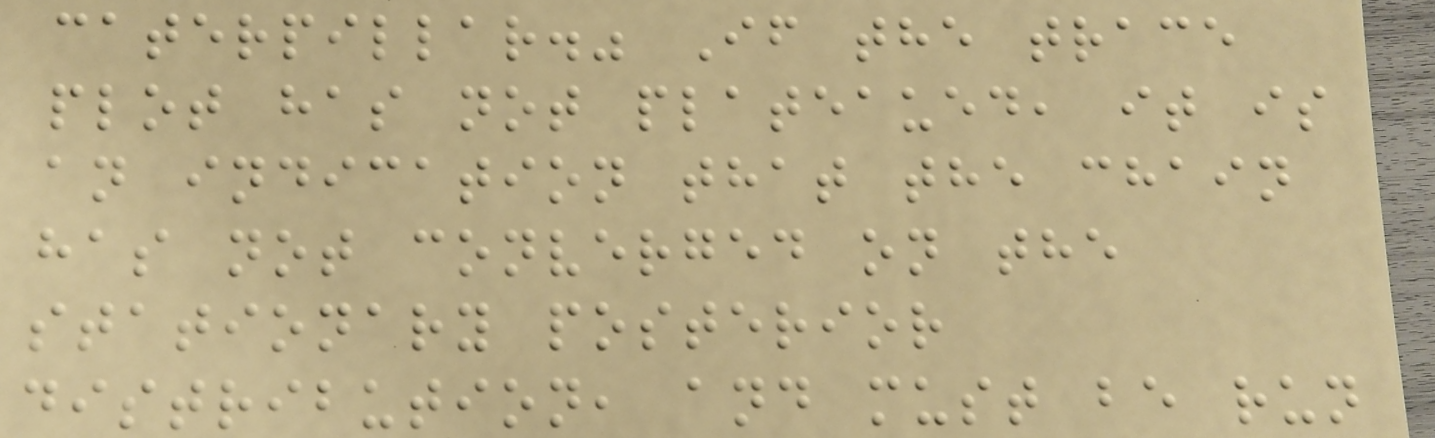caterpillar." If the trace
plot has not plateaued, it is
an indication that the chain
has not converged on the
stationary posterior
distribution, and must be run
